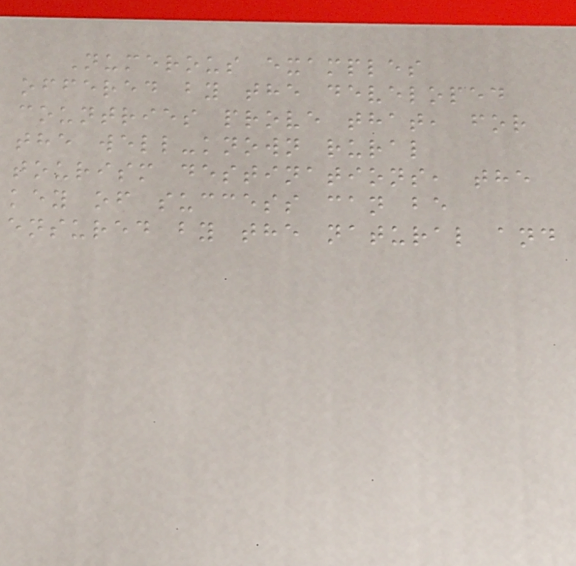Numerous examples
offered by the developed
countries prove that, for
the well-known rural
tourism destinations, the
key of success can be
ensured by the natural and
